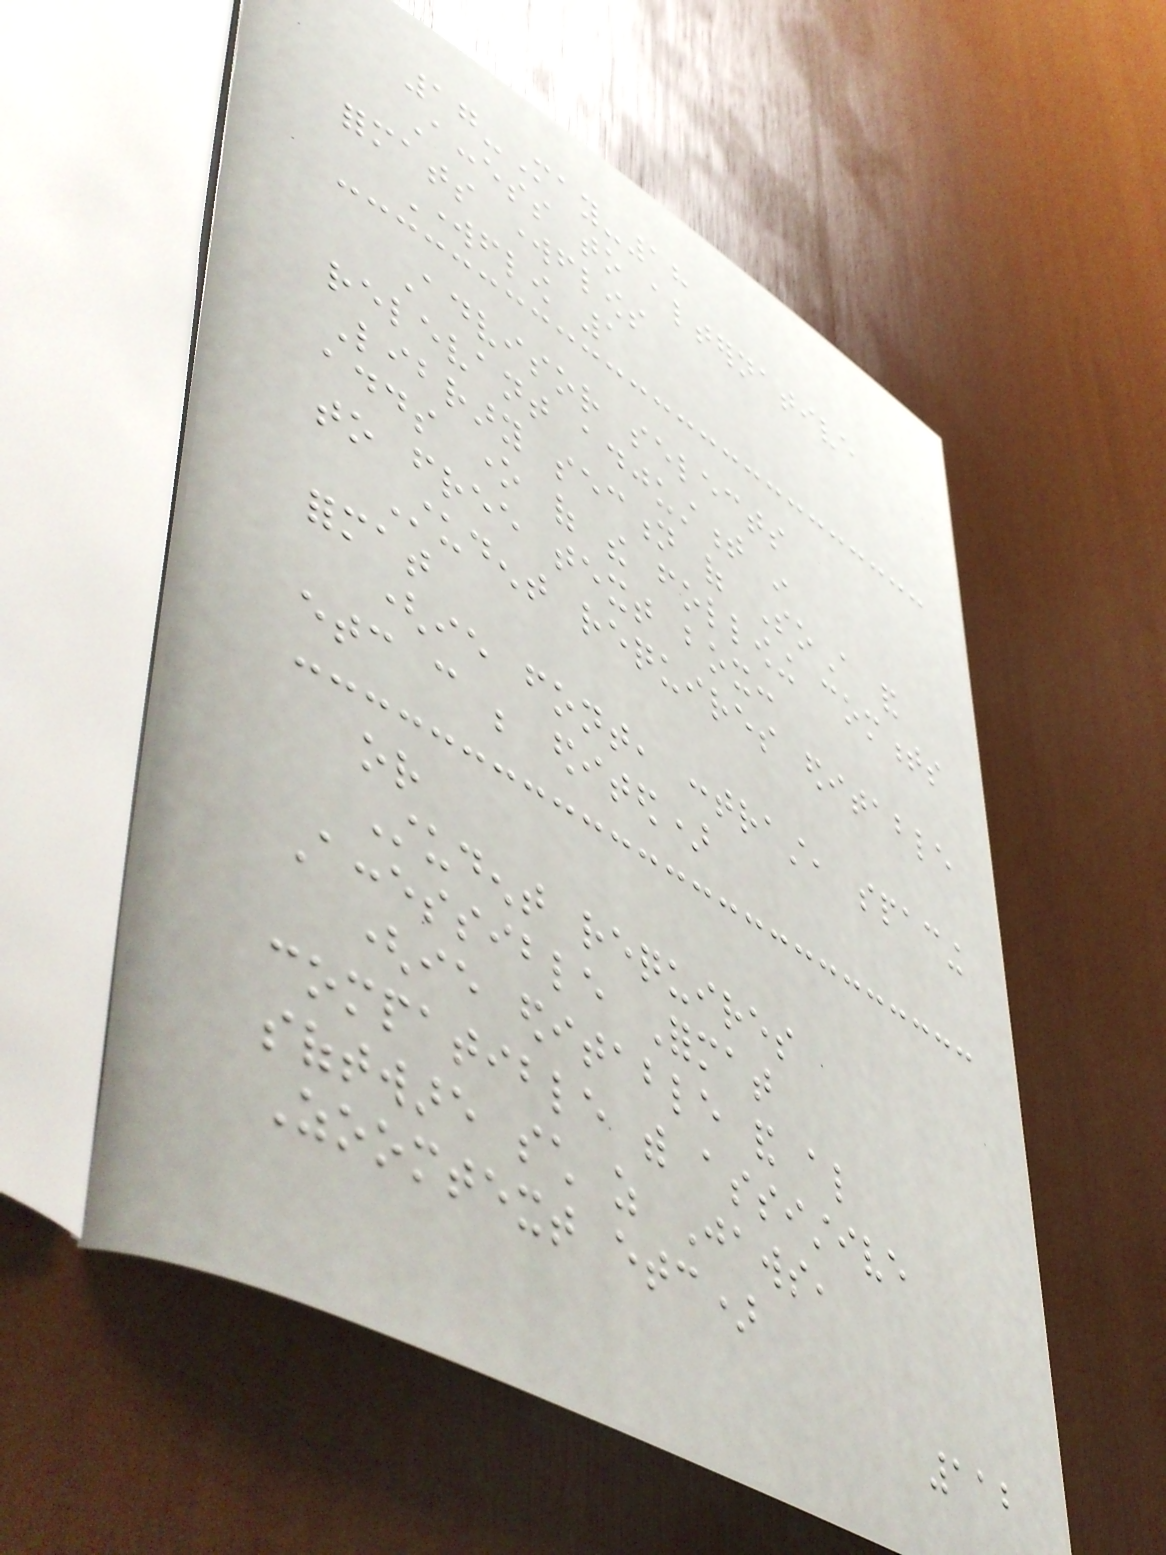17-May-18
Access to alternative
formats workflows
Workflow 1
Advisor selects
relevant adjustment in
Library section of SoA and
adds one of the following comments
to free text box:
Student requires editable
format
(ie font, contrast, spacing
etc can be edited)
or
Student requires
Accessible Format
(ie editable and also
compatible with assistive
software such as Jaws,
Zoomtext etc)
112
